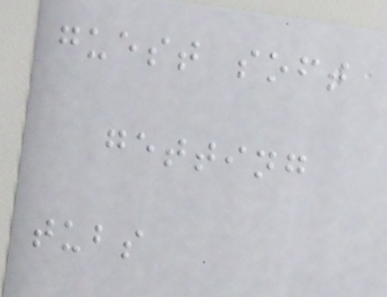guest soft
getting
tubs
